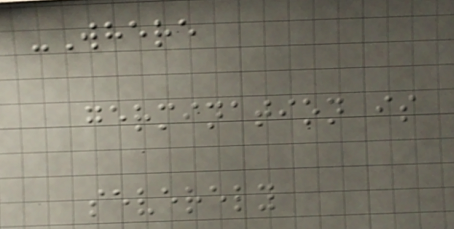-Where
germination is
severely
